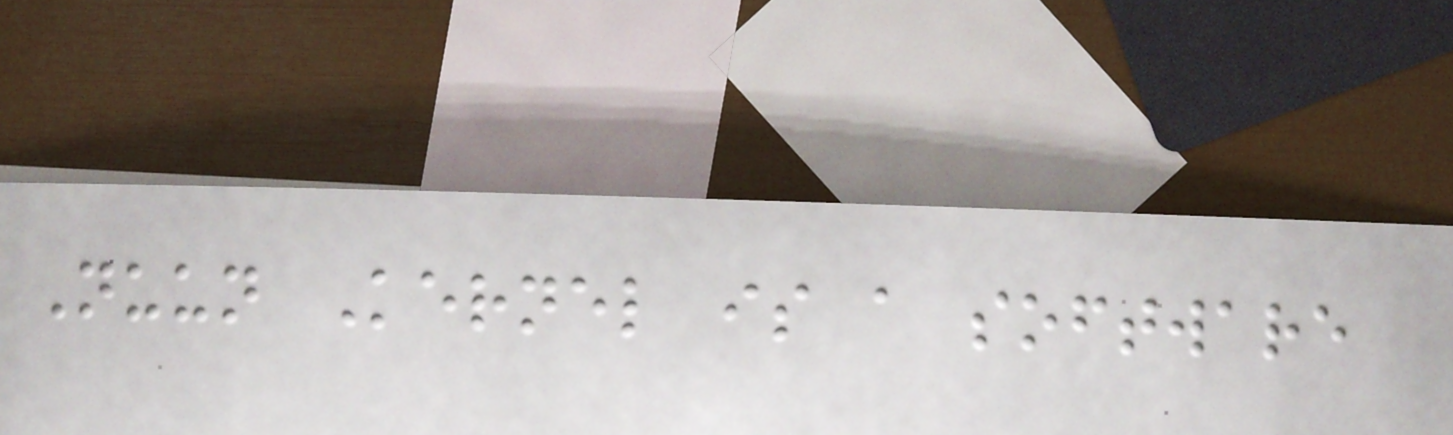Nuun Kernel is a software
